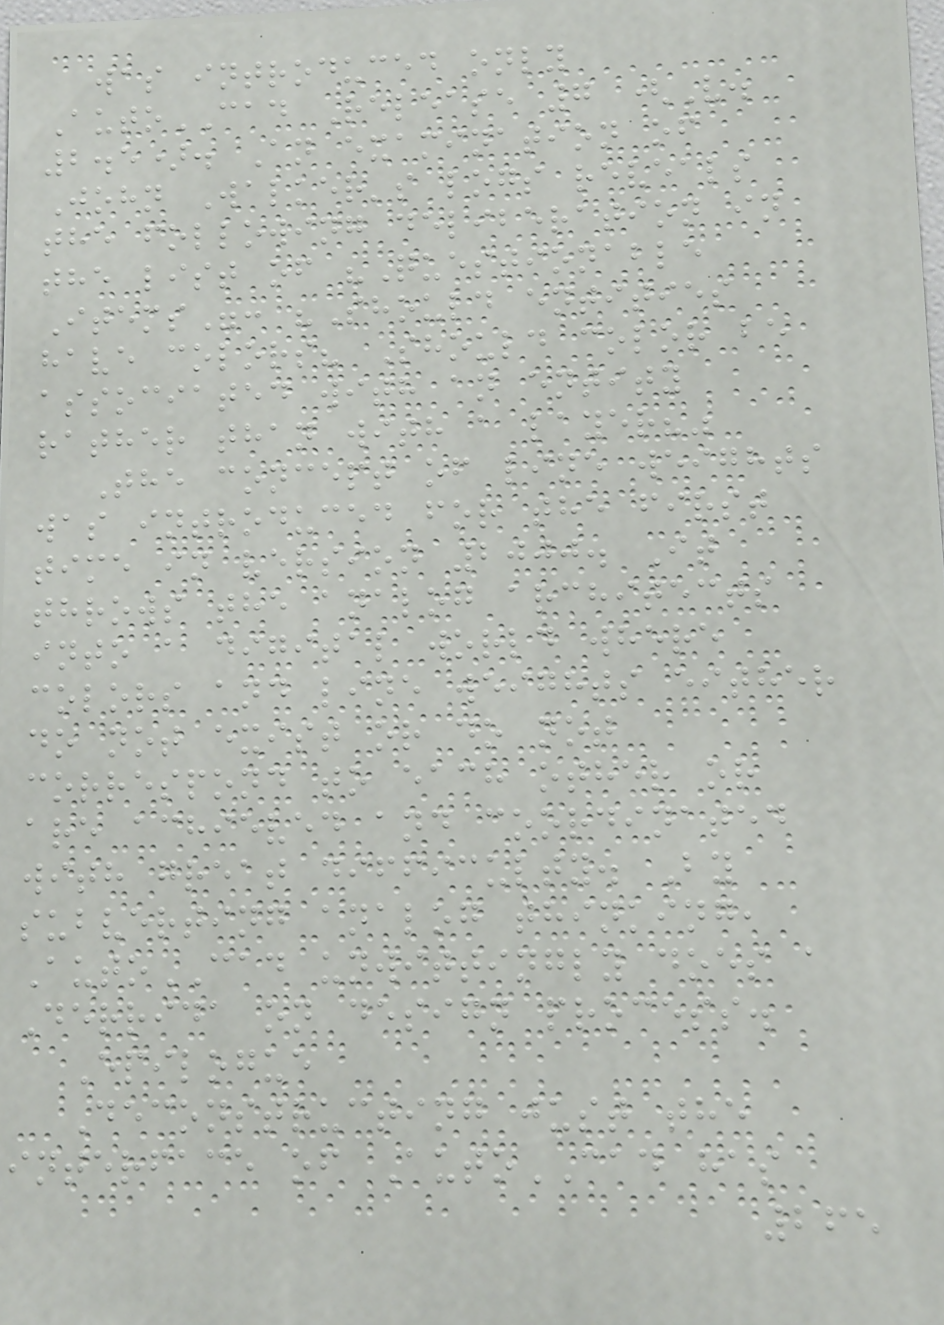was introduced only
AutoCAD Release 7 (V.
2.5). An examination of
John Walker's logs reveals
the following deliberation in
the list of "Questionable
Items": "Should entities
have colors? Should color be
associated with an entity
rather than with a layer?"
The concept of line weights
was introduced for the first
time in version 2000. It
throws the analog architects
into a digital world where
colors and line weights either
do not exist or do not
correspond to each other or
are achieved and coordinated
with great difficulty. By
subverting analog thinking,
AutoCAD unwittingly does a
Derrida on design process.
Epilogue
Deconstructing just the
interface of AutoCAD has
265
